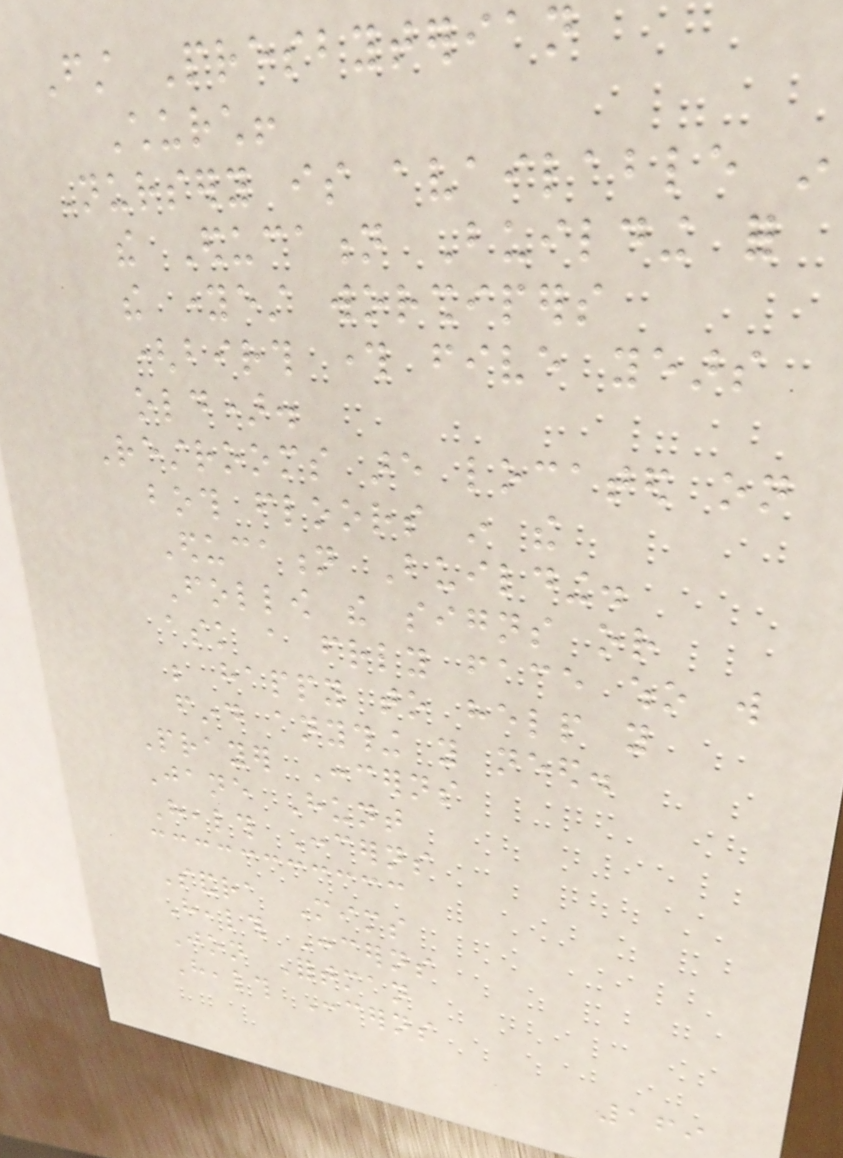First Presbyterian
Church!
Nursery is available in
the Education Building for
the youngest worshipers
(birth through five years
old).
Restrooms are located on
both floors in the
Education Building.
Follow the signs or
ask a friendly face who will
be happy to help you
find anything you need.
Prayer Concerns
Jane Hunt
Health Concerns
Sandra Mims
Health Concerns
Jon Fortman
Health Concerns
169
